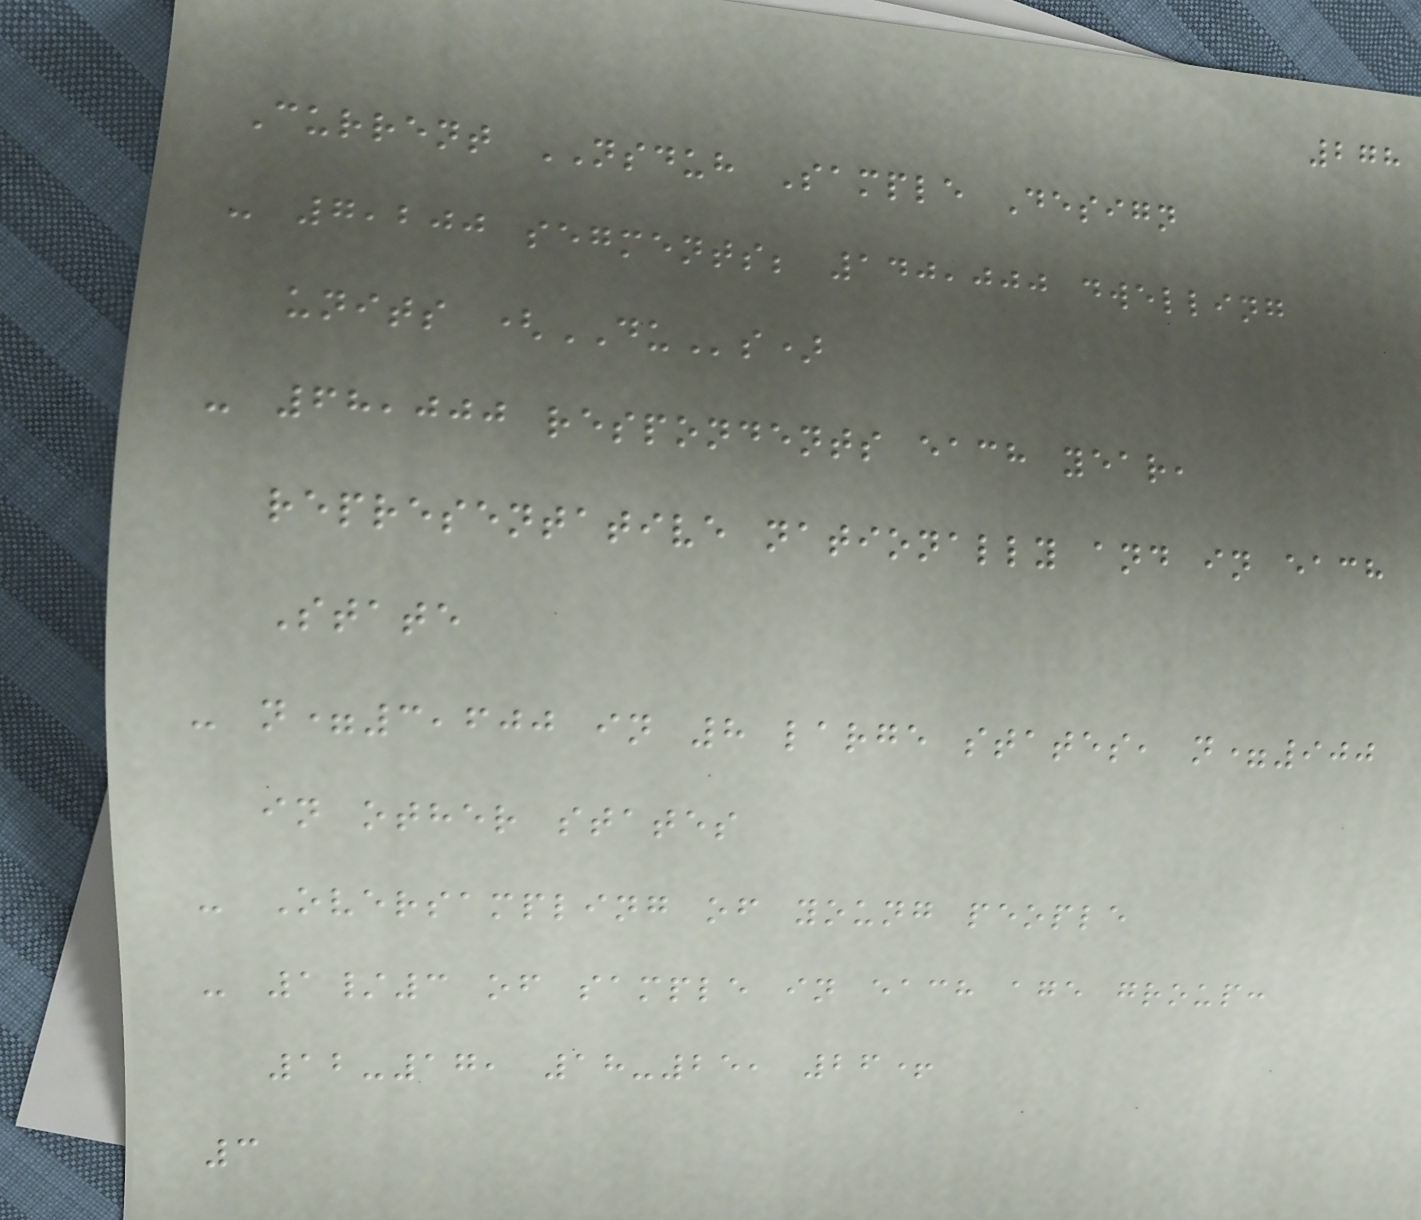278
Current NSDUH Sample Design
- 7,200 segments; 140,000 dwelling
units (DUs)
- 68,000 respondents each year,
representative nationally and in each
State
- n=3,600 in 8 large states, n=900
in other states
- Oversampling of young people
- 1/3 of sample in each age group:
12-17, 18-25, 26+
3
